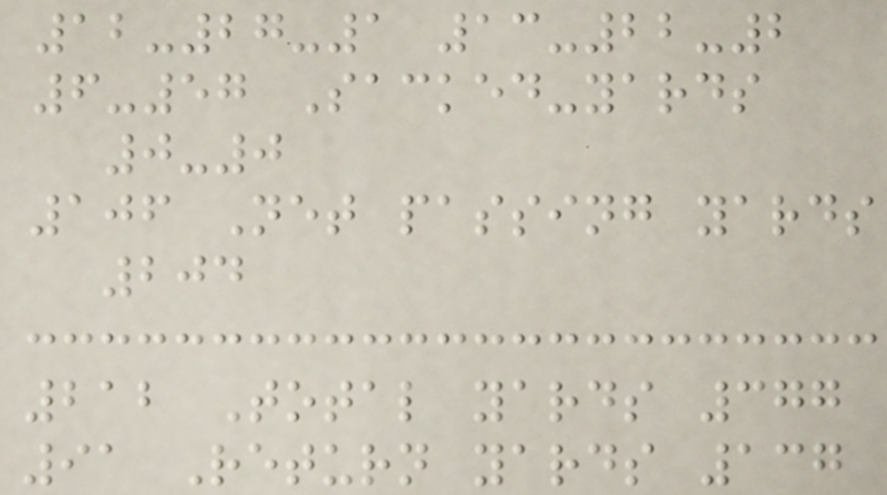12-27-1 13-22-2
6-57 Sacked-yards
0-0
106 Net passing yards
204
212 Total yards 377
91 Return yards 137
